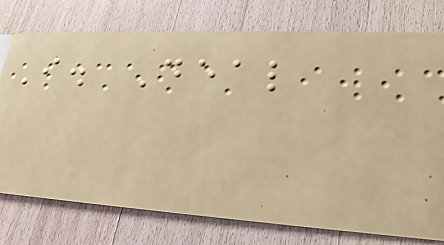I. Deal
